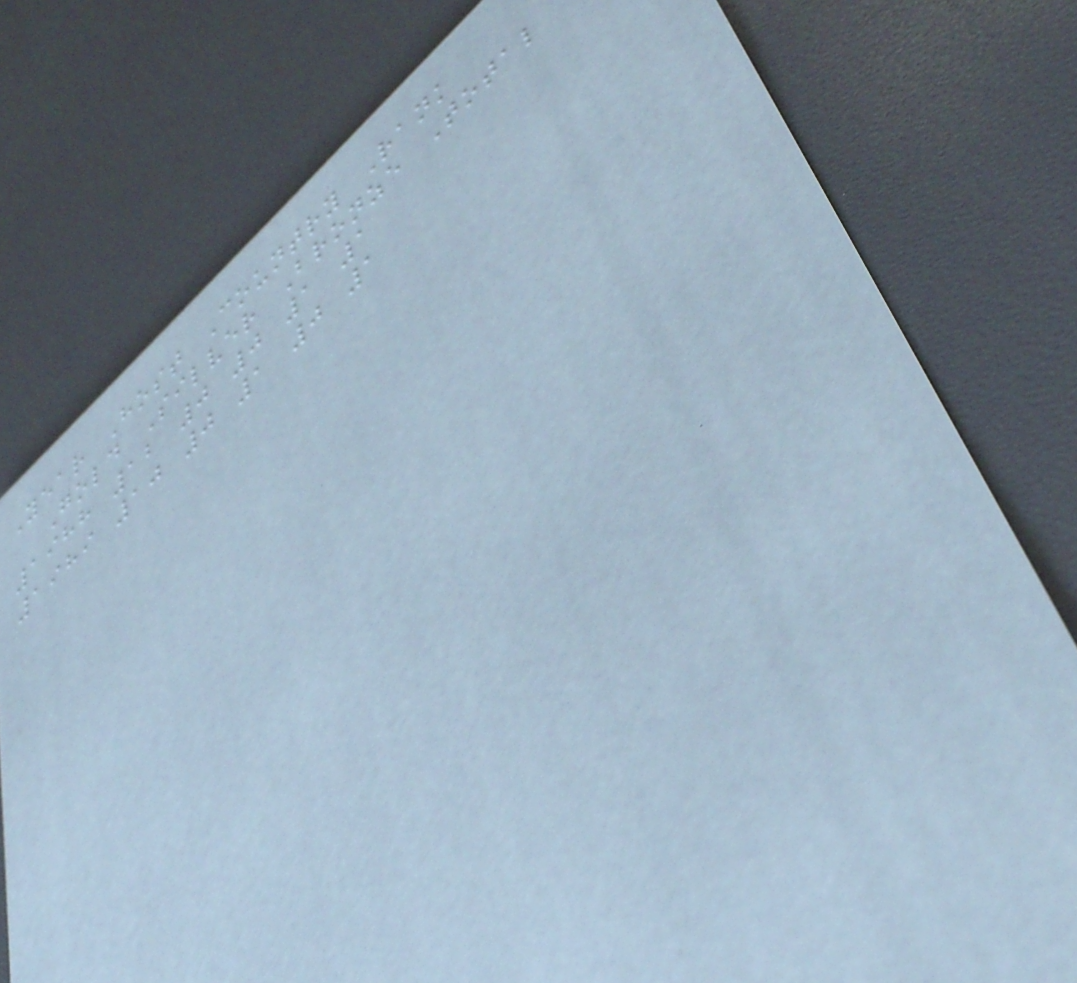Year Host Country Rank
Gold Silver Bronze Total
1988 12 0 0 1 1
1989 10 0 1 0 1
